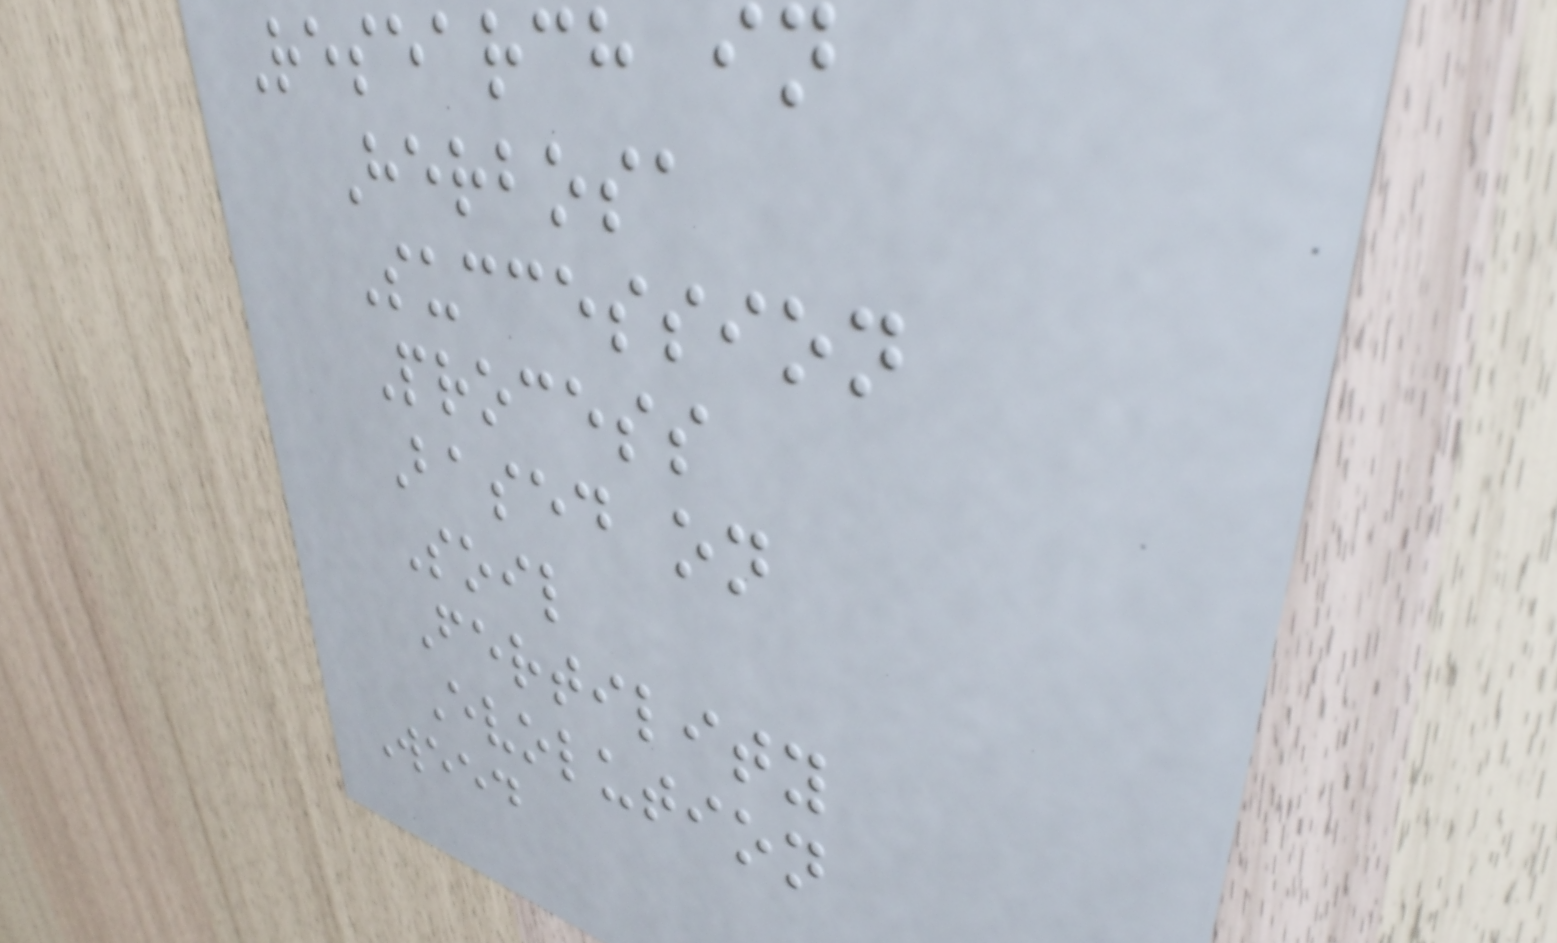Research in
Herbosa
Succession
Process
Based on
Soil
Fertility
Evolution
Weed
